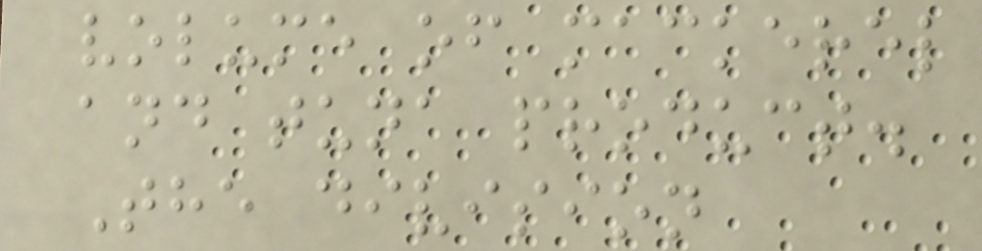volume of mackerel
and tuna product.
The division
